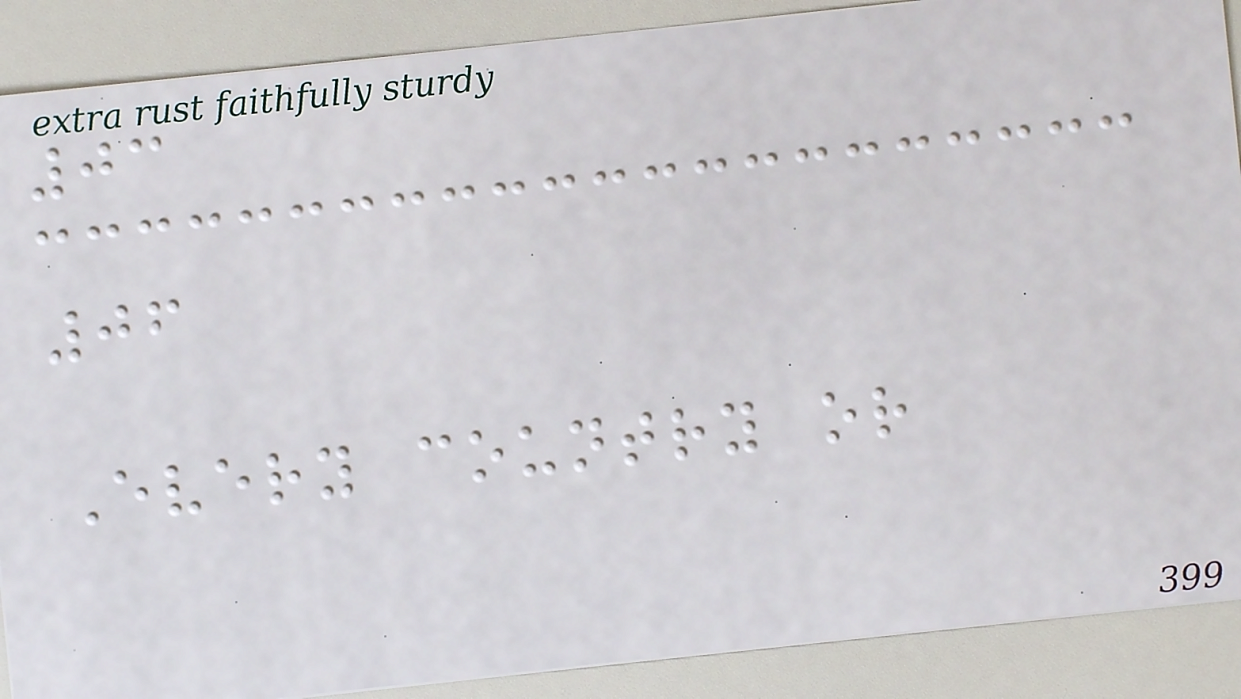03
06
Every country or
